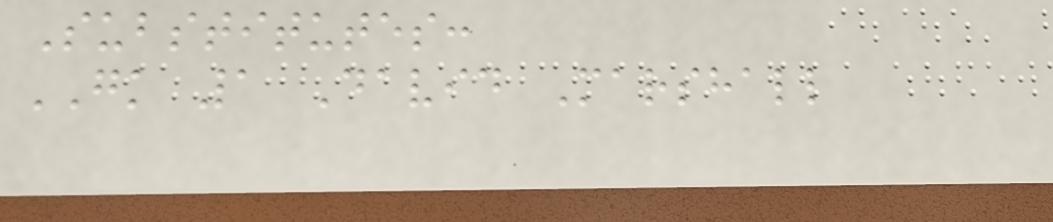Substitutes:
GK 1 David Marshall
